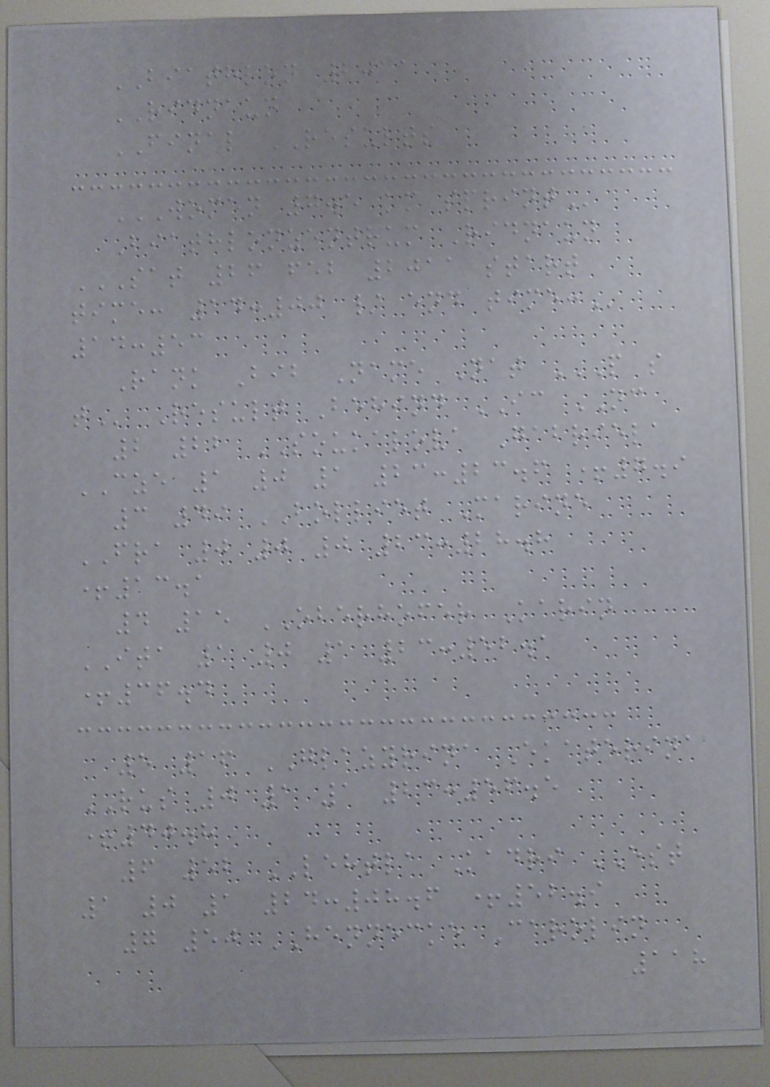BIATHLON 2011
RIDNAUN
FINAL RESULTS
WOMEN 7.5 KM SPRINT
Biathlonzentrum Ridnaun
SAT 26 FEB 2011 START
TIME: 14:00 / END TIME:
14:53
Rank Bib Name Nat P S
T Result Behind IC NC
2 22 SOUKALOVA Gabriela
CZE 1 0 1 23:23.6 +7.9
3 49 BOLLIET Marine
FRA 0 0 0 23:28.8
+13.1
4 15 OBERHOFER Karin
ITA 1 0 1 23:52.1
+36.4
5 16 GLAZYRINA Ekaterina
RUS 0 1 1 23:56.5
+40.8
6 52 LEHTLA Kadri EST
1 0 1 24:08.6 +52.9
7 50 HENNECKE Carolin
118
